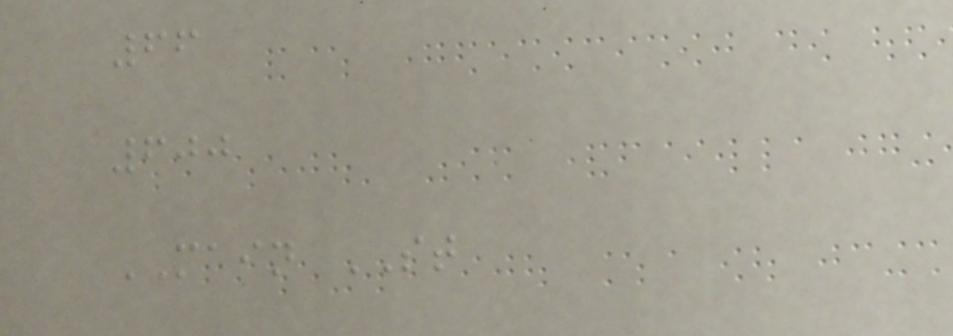66
600
MAIN ST
